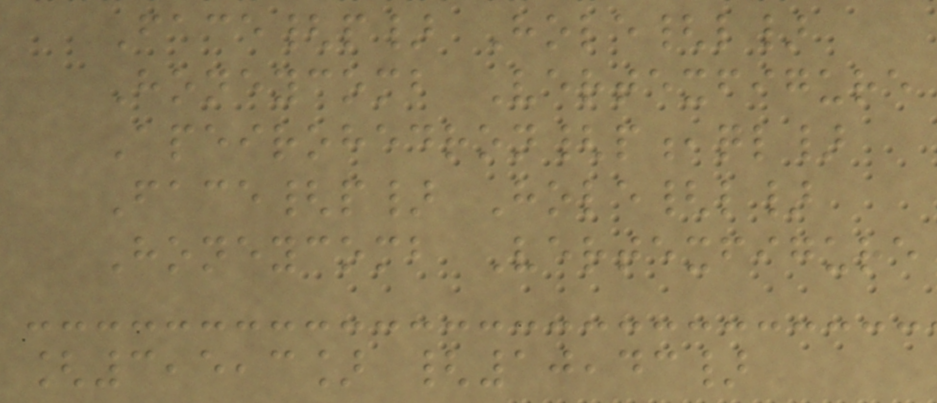Face{p} Hole{l}
Honeycomb Vertexfigure
Apeirohedron{p,ql}
Face{p} Hole{l}
Honeycomb Vertexfigure
[3,5,3] {10,43}
